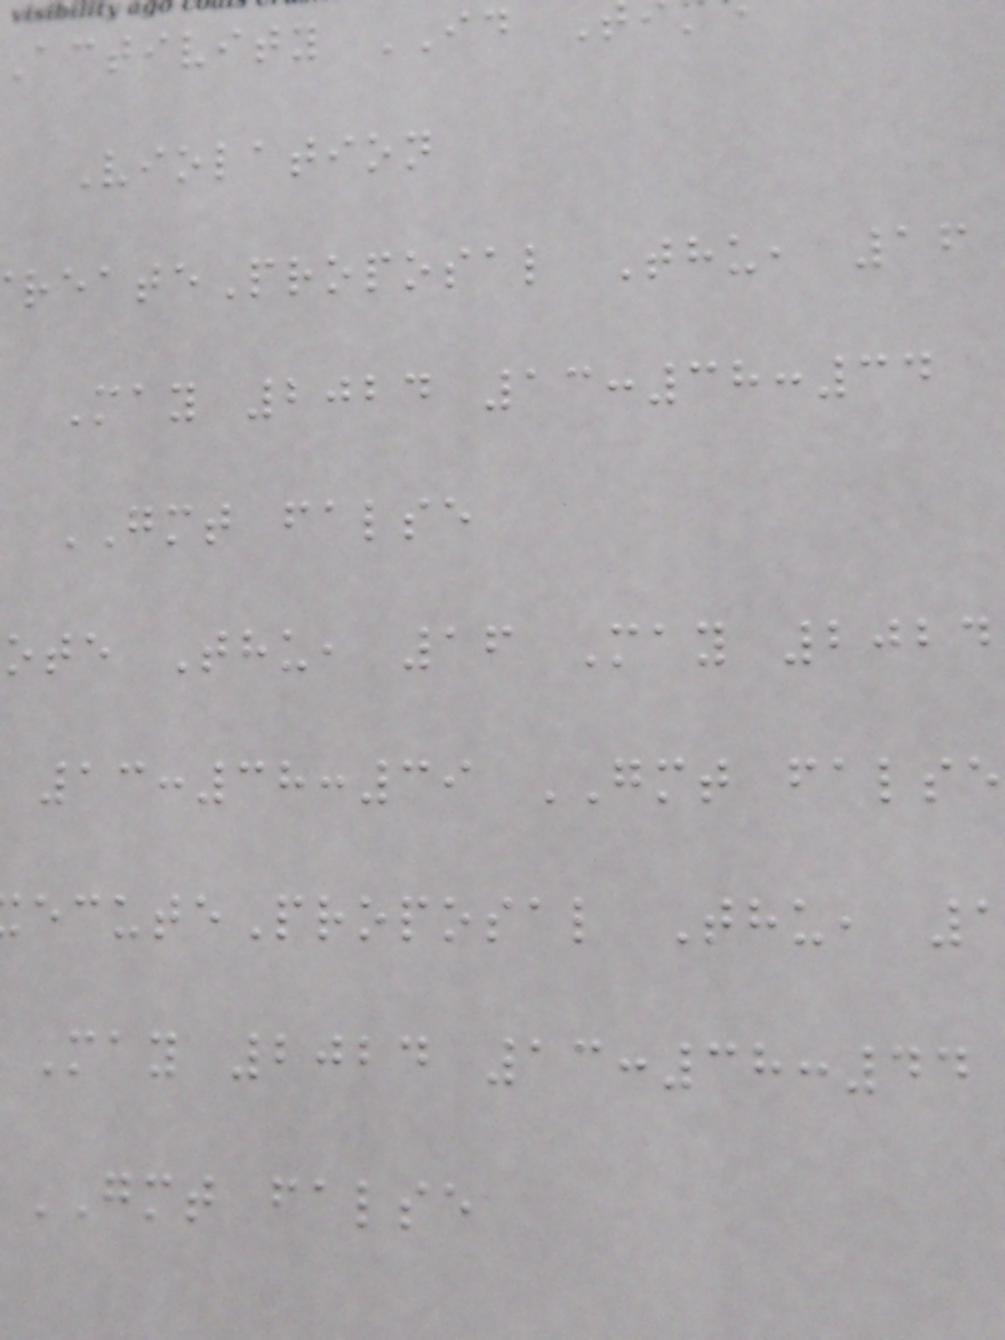activity ID
Violation
reateProposal Thu, 16
May 2024 13:38:34
GMT false
ote Thu, 16 May 2024
13:38:39 GMT false
ecuteProposal Thu,
May 2024 13:38:44
GMT false
